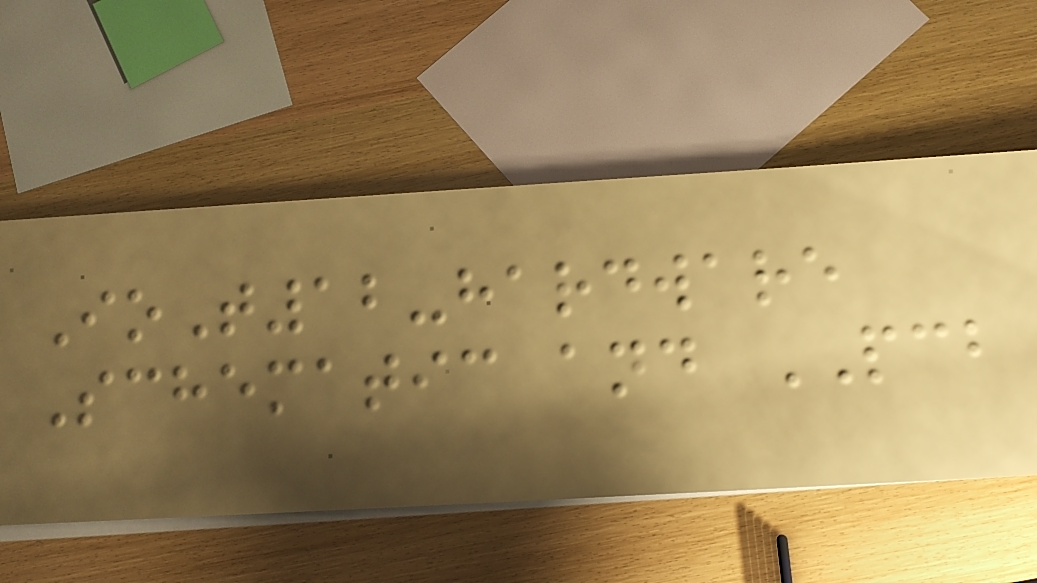IoT12-hardware
Schematic and PCB
